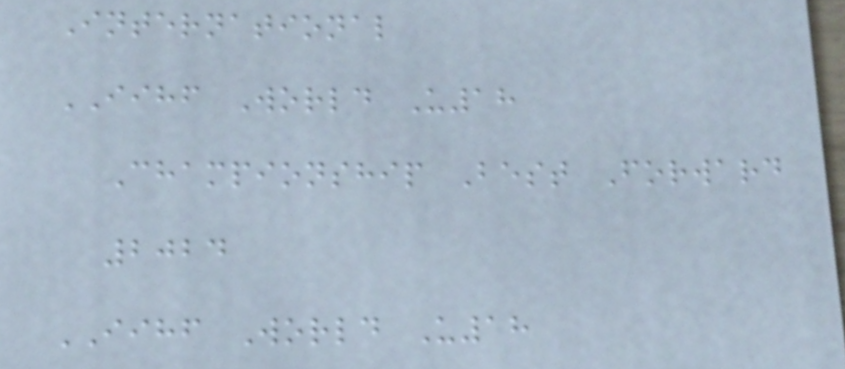International
IIHF World U18
Championship Best Forward
2024
IIHF World U18
